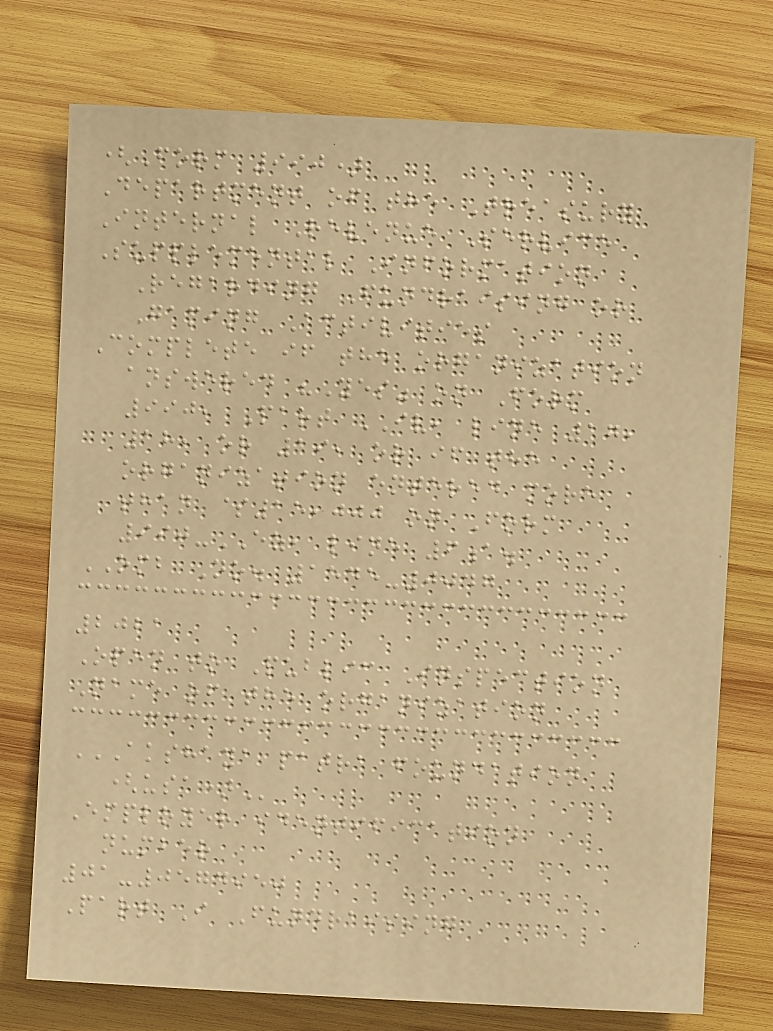(Form 990)
Department of the Treasury
Internal Revenue Service
Supplemental Information
Regarding Fundraising or
Gaming Activities
Complete if the organization
answered "Yes" on Form
990, Part IV, line 17,
18, or 19, or if the
organization entered more
than $15,000 on Form
990-EZ, line 6a.
OMB No. 1545-0047
2021
Open to Public Inspection
Name of the organization
AKSHAYA PATRA FOUNDATION
(USA)
Employer identification
number
01-0574950
Part I Fundraising
